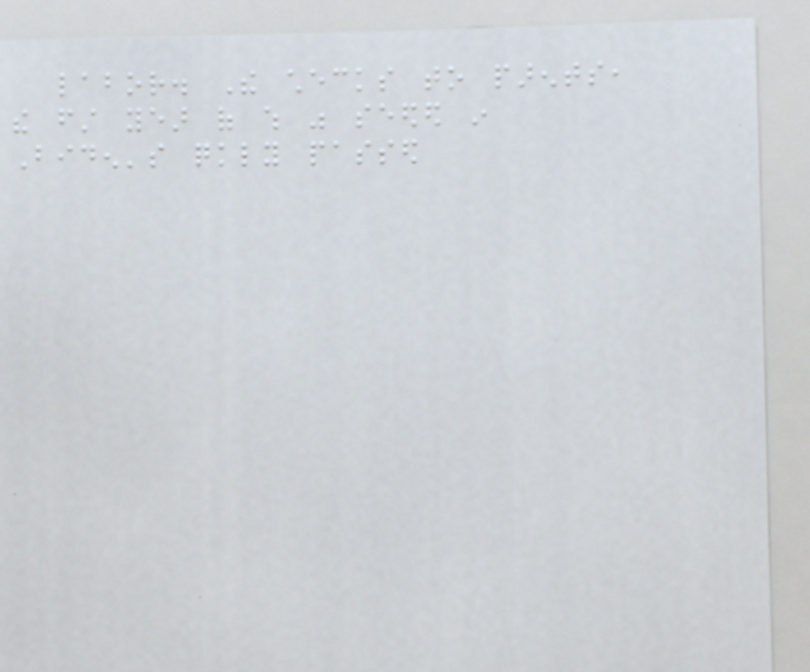labor. The checks to parents,
the first year of which was seeded in
Biden's quickly passed
